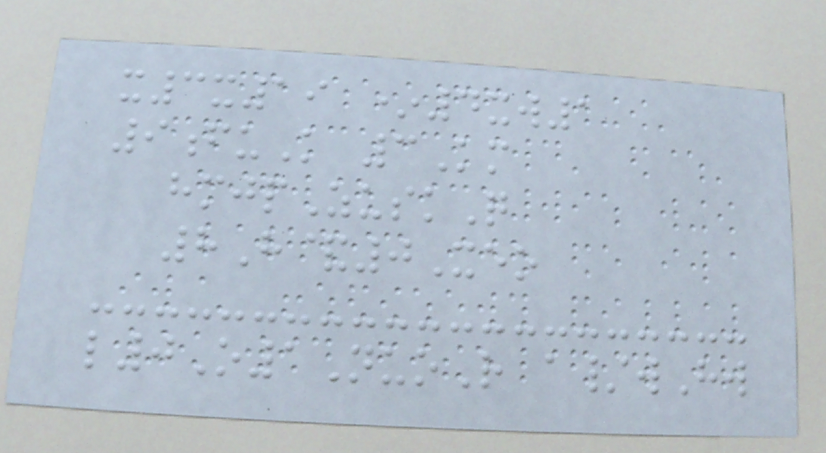x3x19 *4xw1
9fuK 3Km
hmjpZuskQ
8H&0Xeo
l0O1NuoR a/wHw
